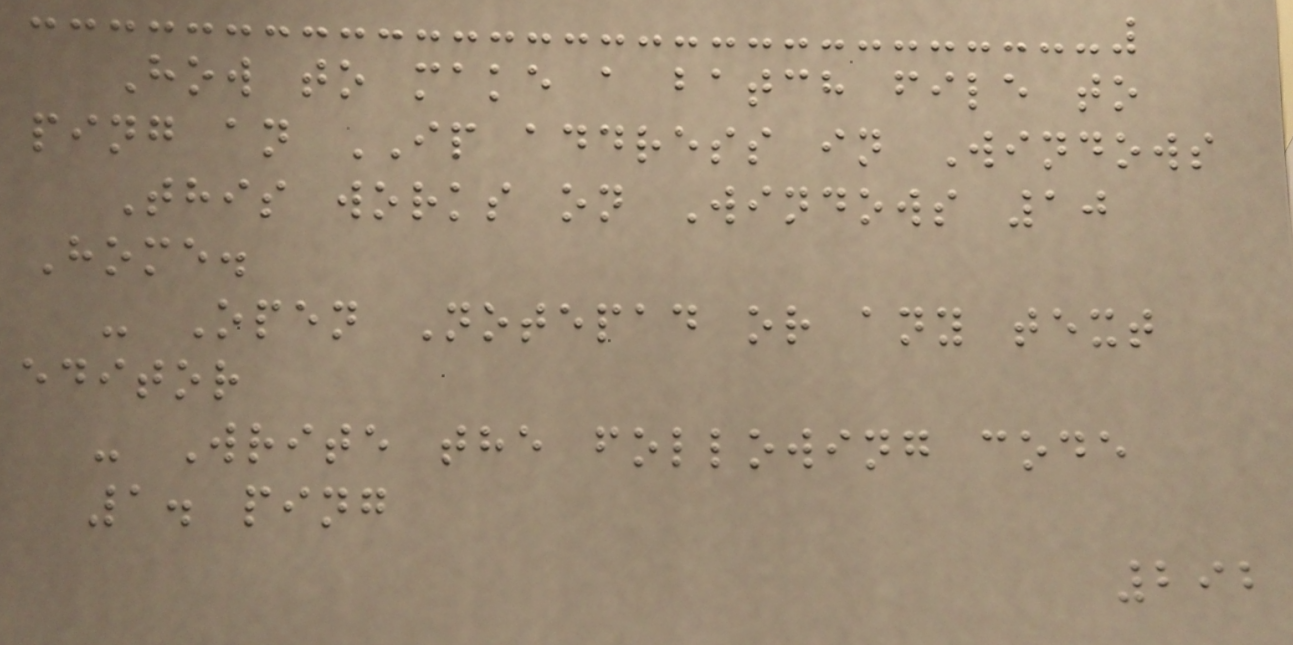How to make a batch file to
ping an IP address in Windows
This works on Windows 10
Home.
- Open Notepad or any text
editor
- Write the following code
1. ping
292
